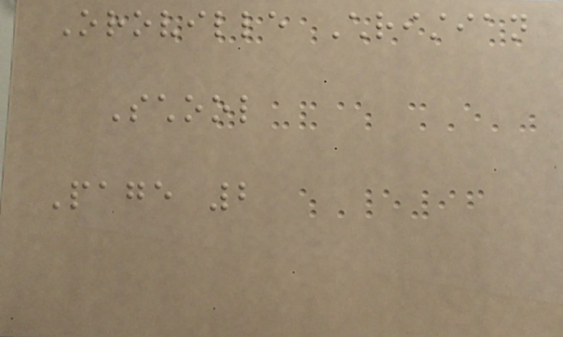Oroville Christian
School
Page 2
